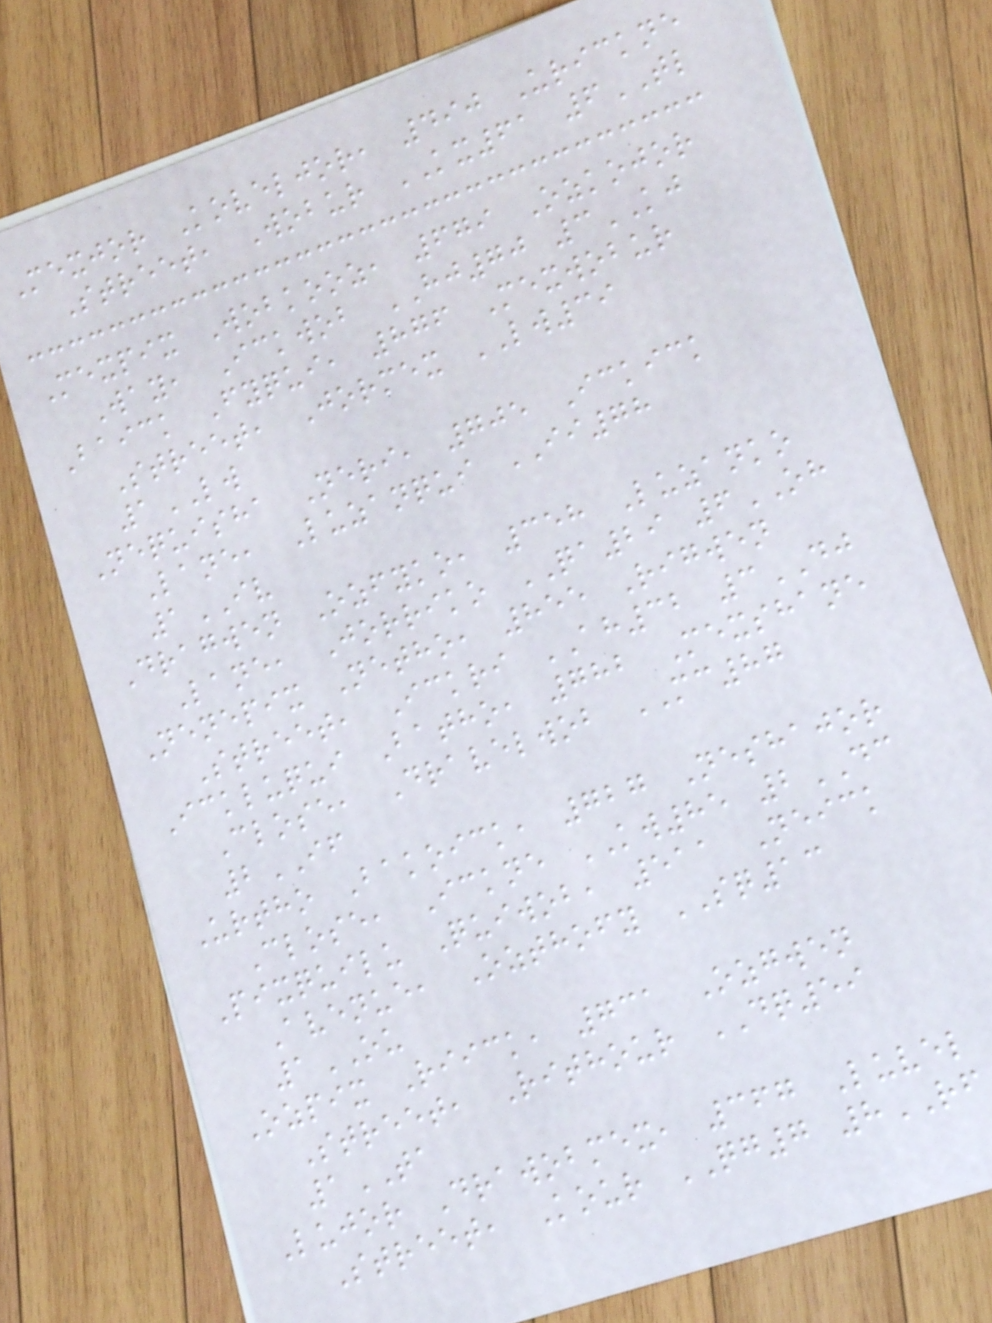Mexjor Koveljor, 490 Urickne
Street, Wobur KX61 6TL
Mexpix Wobkooz, 679 Ozkojor
Way, Ickwob HJ70 3KJ
Baick Fyqui, 876 Mexwobur
Street, Jormex LW39
1LW
Nequisha Neri, 705 Ickick
Lane, Luzanqui II78
1IV
Dragwen Ozfyko, 358 Luzanko
Lane, Jorriko QA29 6OH
Nenepix Netho, 855 Rigwen
Street, Ickri AH32 3DJ
Ickluqui Batho, 782 Mexshane
Close, Dravelwob MC87
2IF
Urtho Bakoick, 727 Neshajor
Close, Ickne KW85 2DC
Pixquilu Quiwob, 511 Neick
Avenue, Ozthofy SQ13
1OU
Ozpix Riick, 731 Ozgwen
Street, Rithour DQ59
1TA
Lujor Drawobmex, 367 Luvel
Street, Kour QG7 8RF
